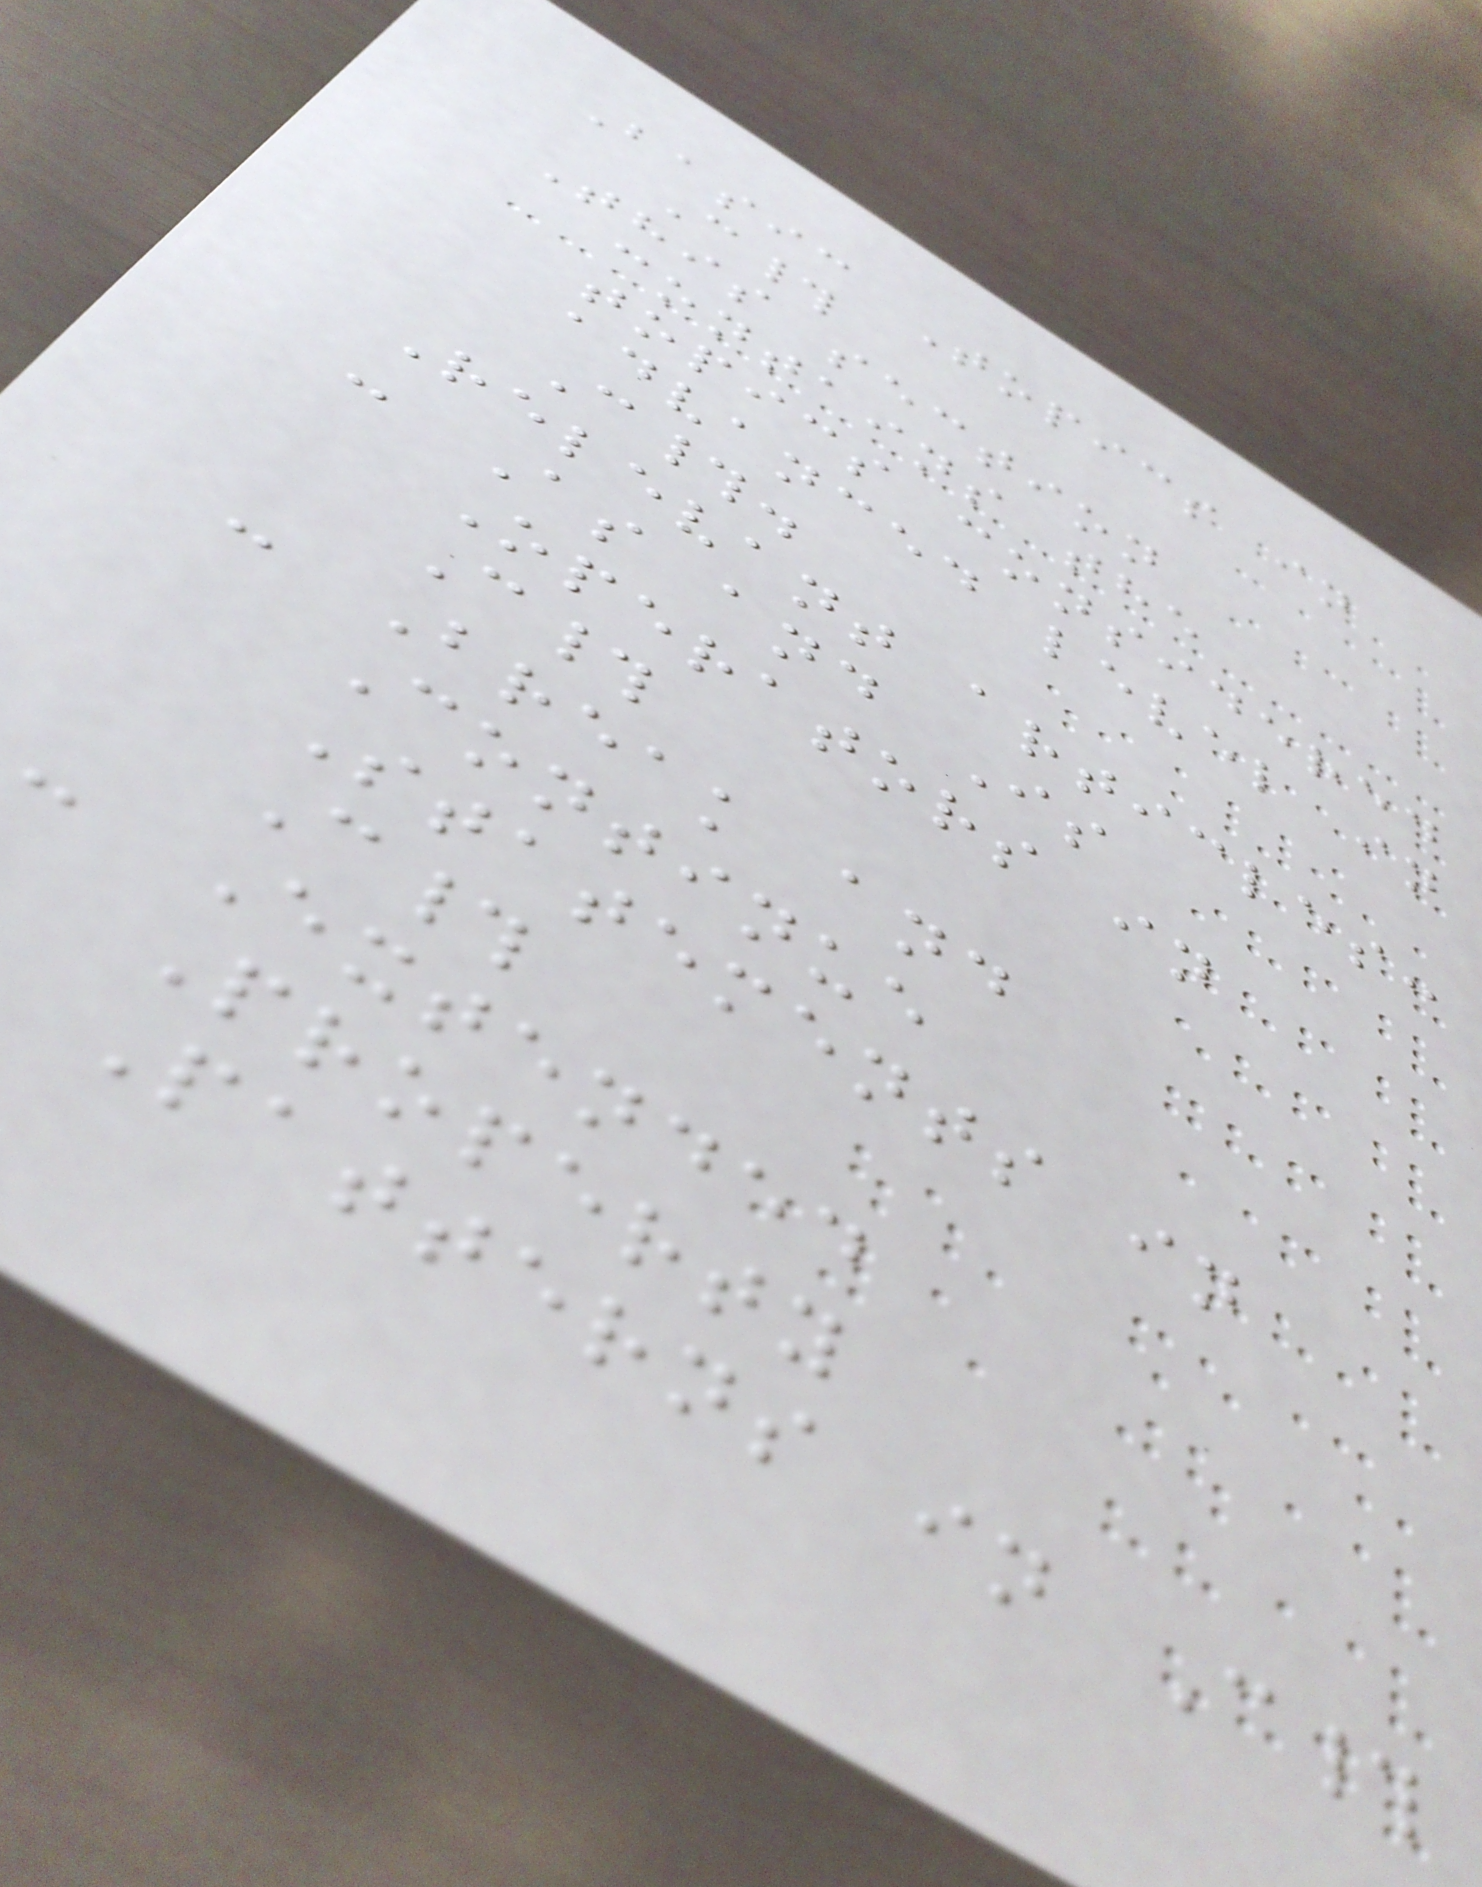Basic Topics in
C#
This section
contains the
topics considered
advanced level in
C#.
Relevant articles:
- As and Is
Operators in
C#
- Break and
Continue
Statements in
C#
- Extended
Property
Patterns in C#
